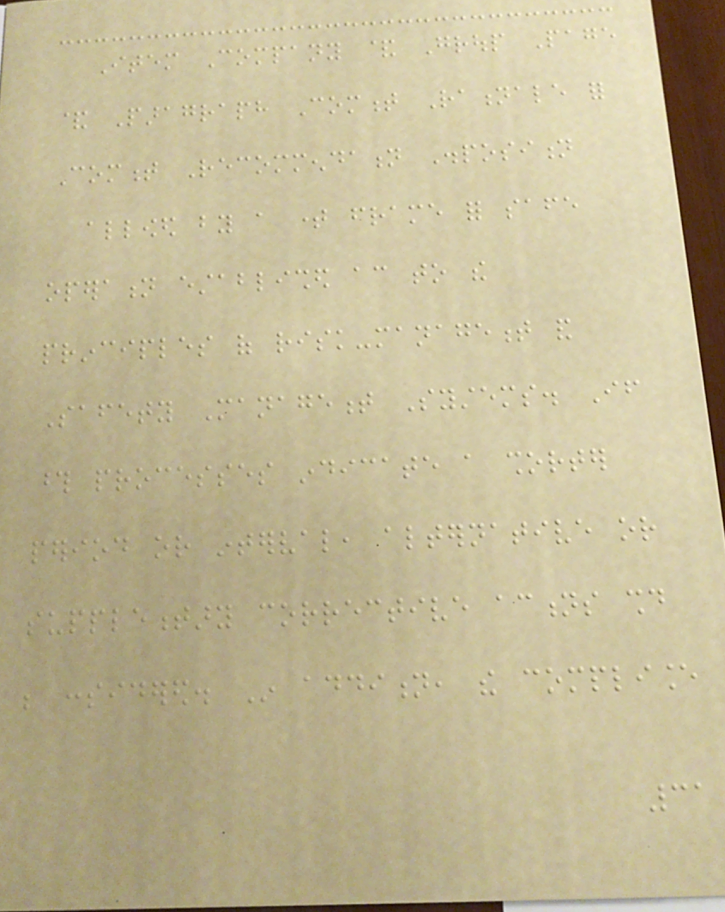Item Company & Group Page
& Paragraph Comment Rationale for
Comment Recommendation Disposition
allowed by a time frame for safe
operation established according to the
principles of risk-management and
Safety Management Systems. If
those processes indicate a shorter
period or interval, alternative or
supplementary corrective actions should
be considered. In addition, the compliance
31
